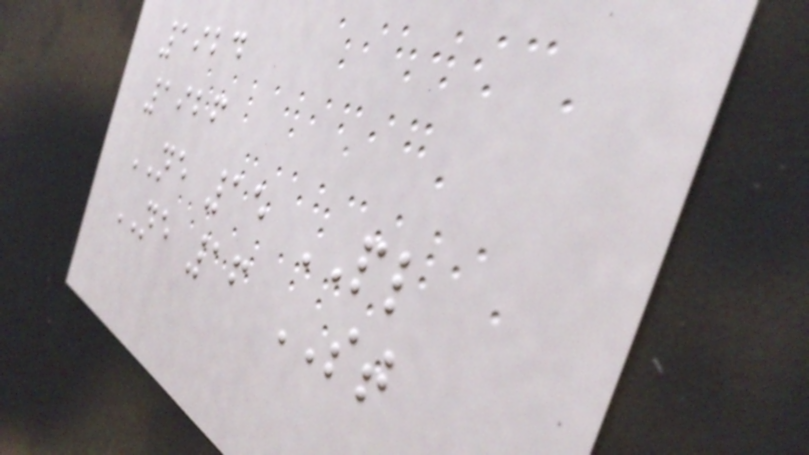1924
1926
NE 15 PL
NE 16 ST
